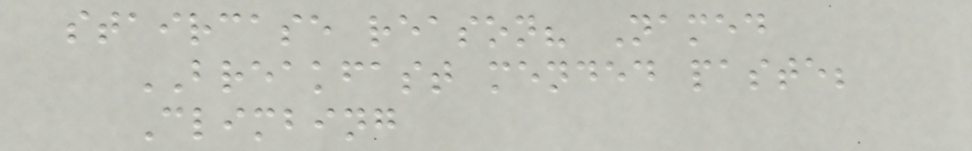staircase reason? Named
BREAKFAST mended paste;
Climbing
